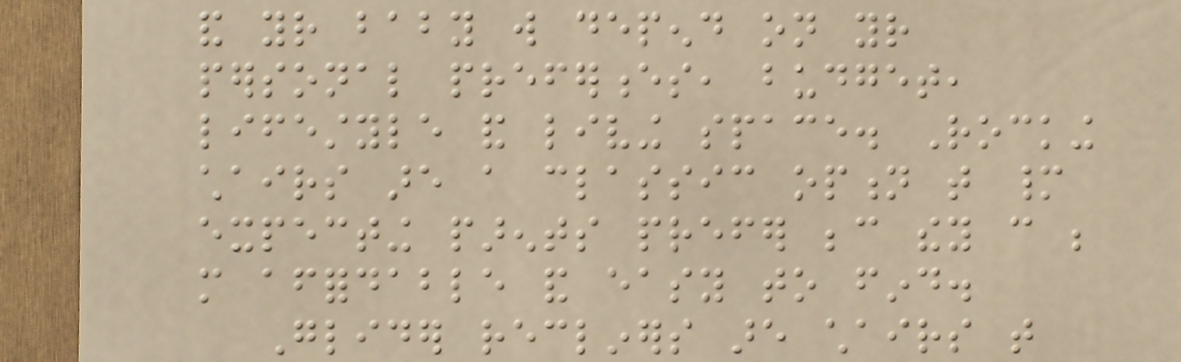and your baby will depend on your
personal preferences, budget,
lifestyle and living space. Rocking
chairs are a classic option that many
expecting parents prefer because they can be
more affordable and easy to find.
Glider recliners are chairs that
